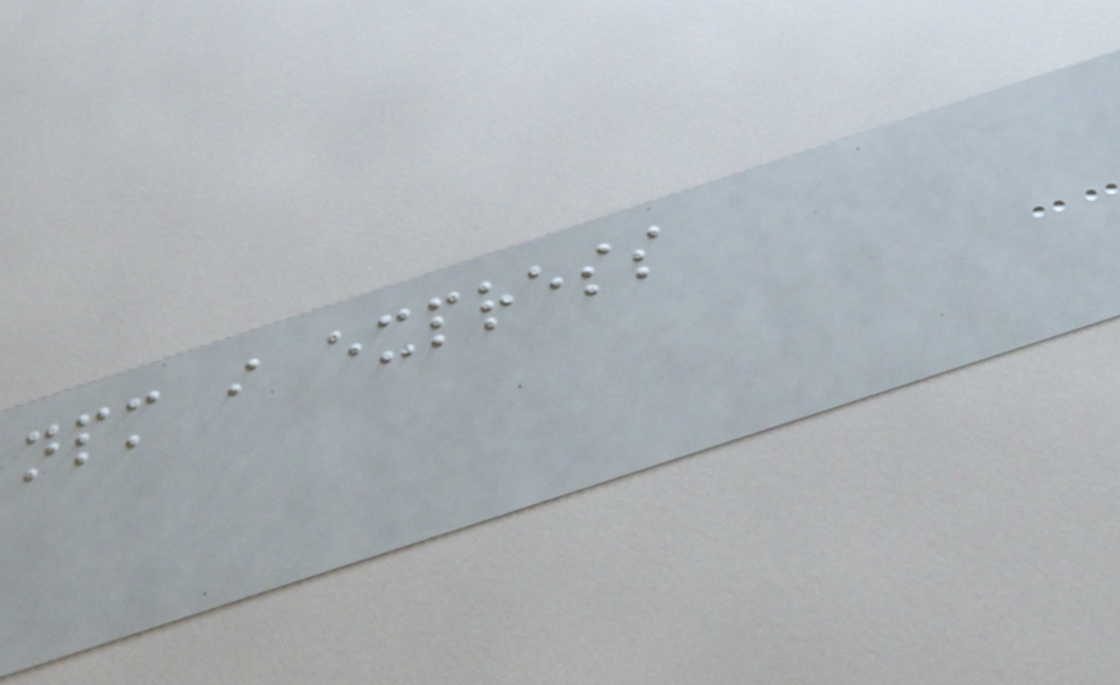npm i express
